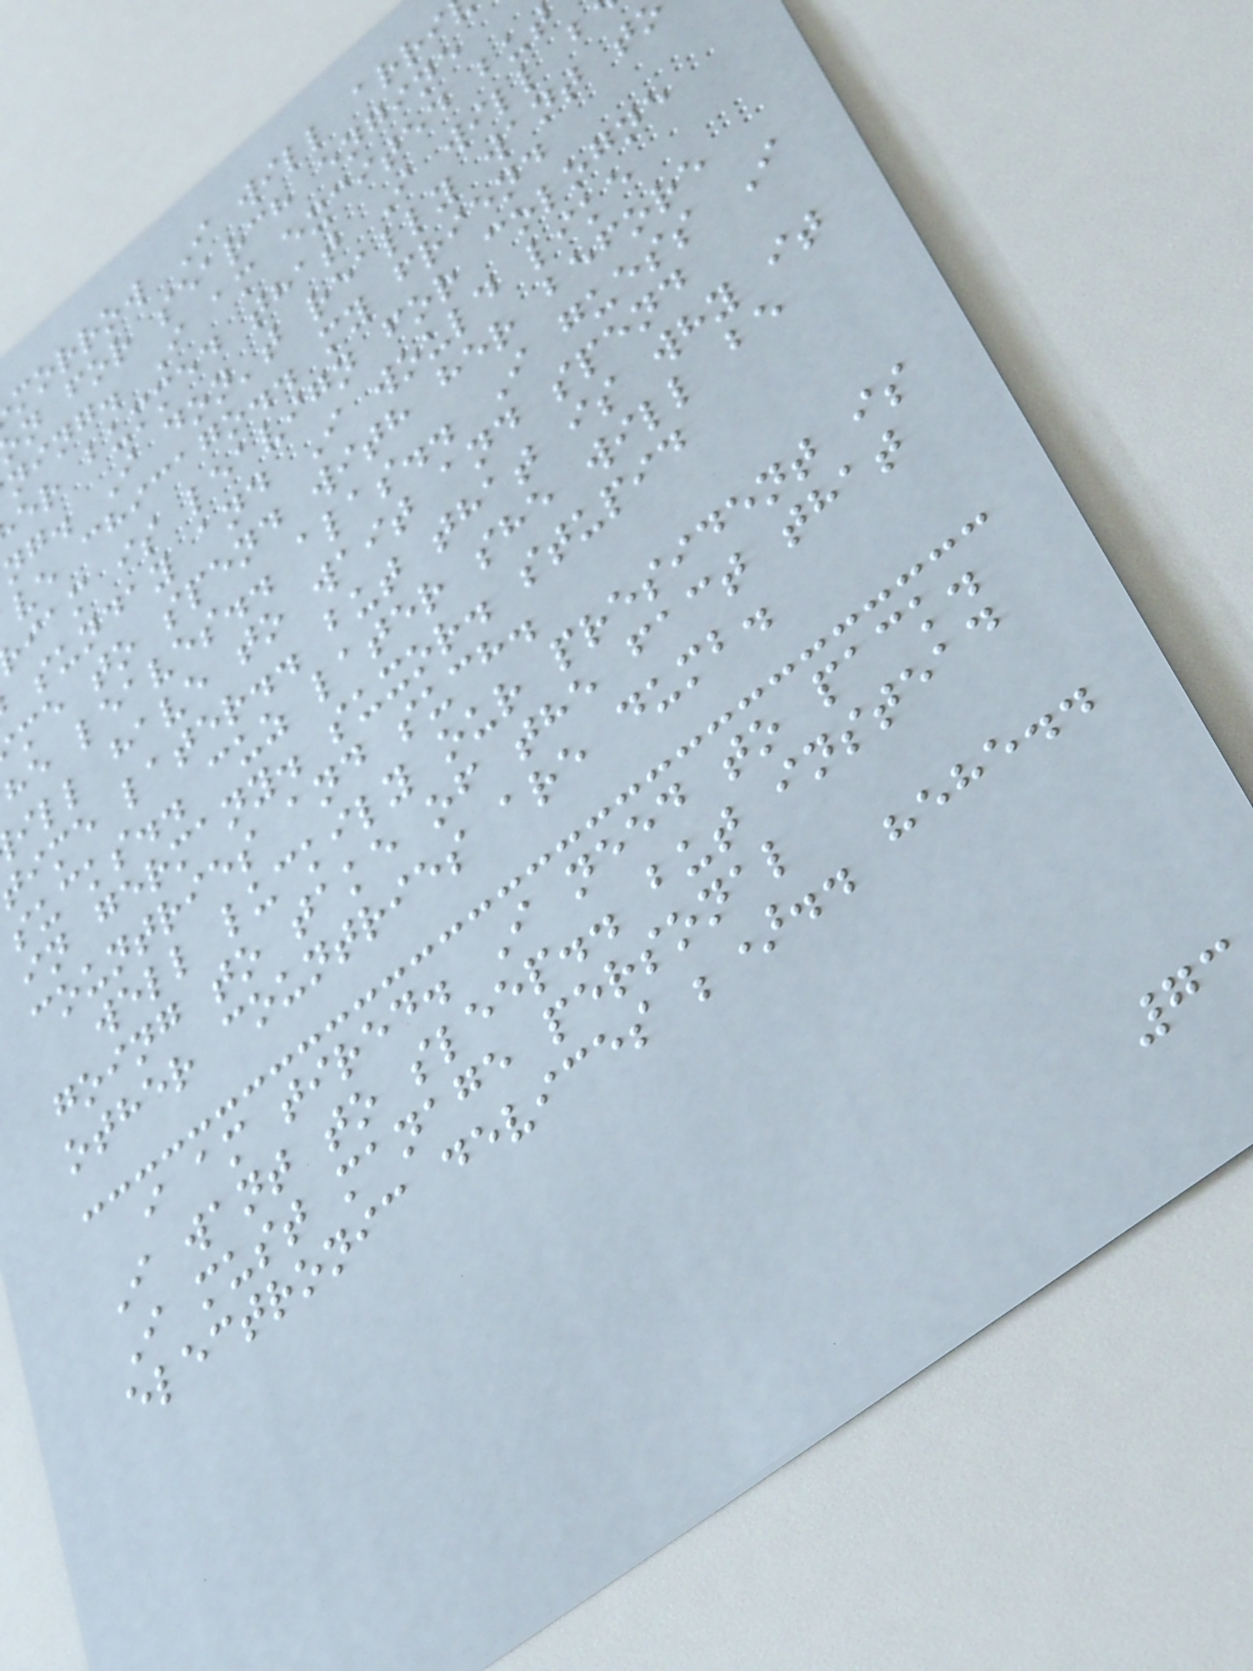morrow I will arri
n for search engine
ning. I am excited but
er bummed that I will b
ng. I don't really want t
ve chicago.. my friend
iam is leavign for cologne
sunday and I would like
me to spend with her before
he leaves.. alas.. I guess I
ill have to wait and spend
ime later.. but that is why it
sucks.. cuz later she will be
in germany. suxor. stupid
countries and such.
well luckily our president is
going to take of the fact that
other countries are dumb.
i am tired. I need to pack.
I want to sleep.. but instead
I must manage personal
electronic devices ;).. hehe..
73
